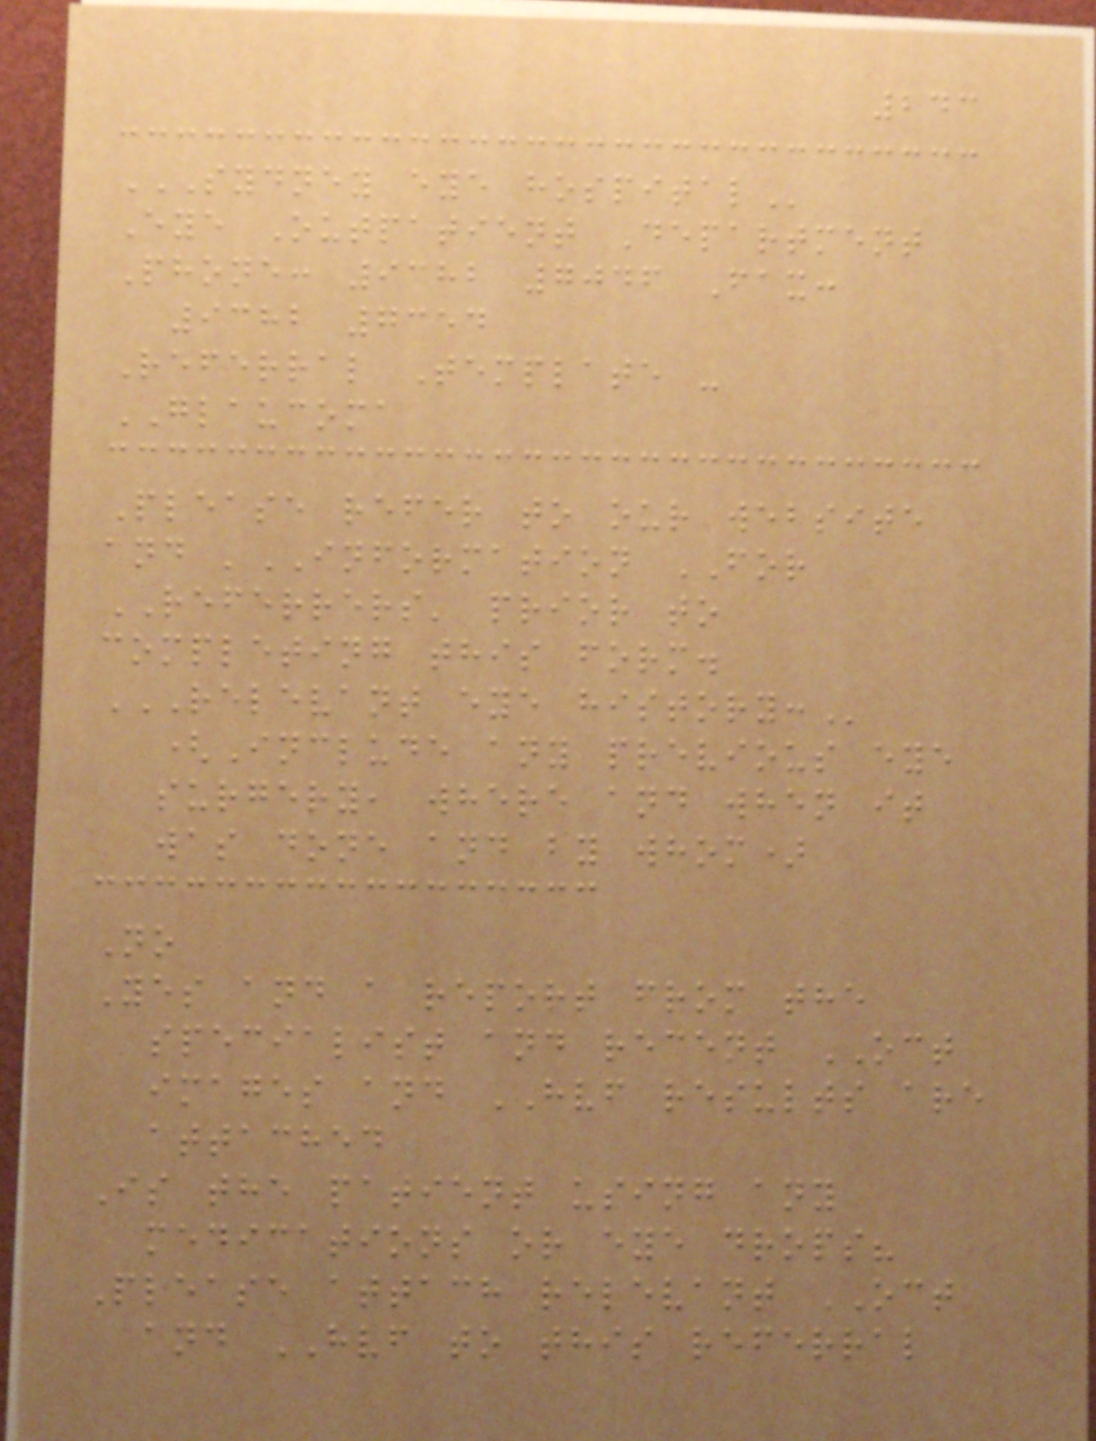243
SYDNEY EYE HOSPITAL
Eye Outpatient Department
Phone: 9382 7046 Fax:
9382 7354
Referral Template -
GLAUCOMA
Please refer to our website
and 'INFORMATION FOR
REFERRERS' prior to
completing this form.
RELEVANT EYE HISTORY:
(Include any previous eye
surgery, where and when it
was done and by whom)
No
Yes and a report from the
specialist and recent OCT
images and HVF results are
attached
Is the patient using any
medications or eye drops?
Please attach relevant OCT
and HVF to this referral
